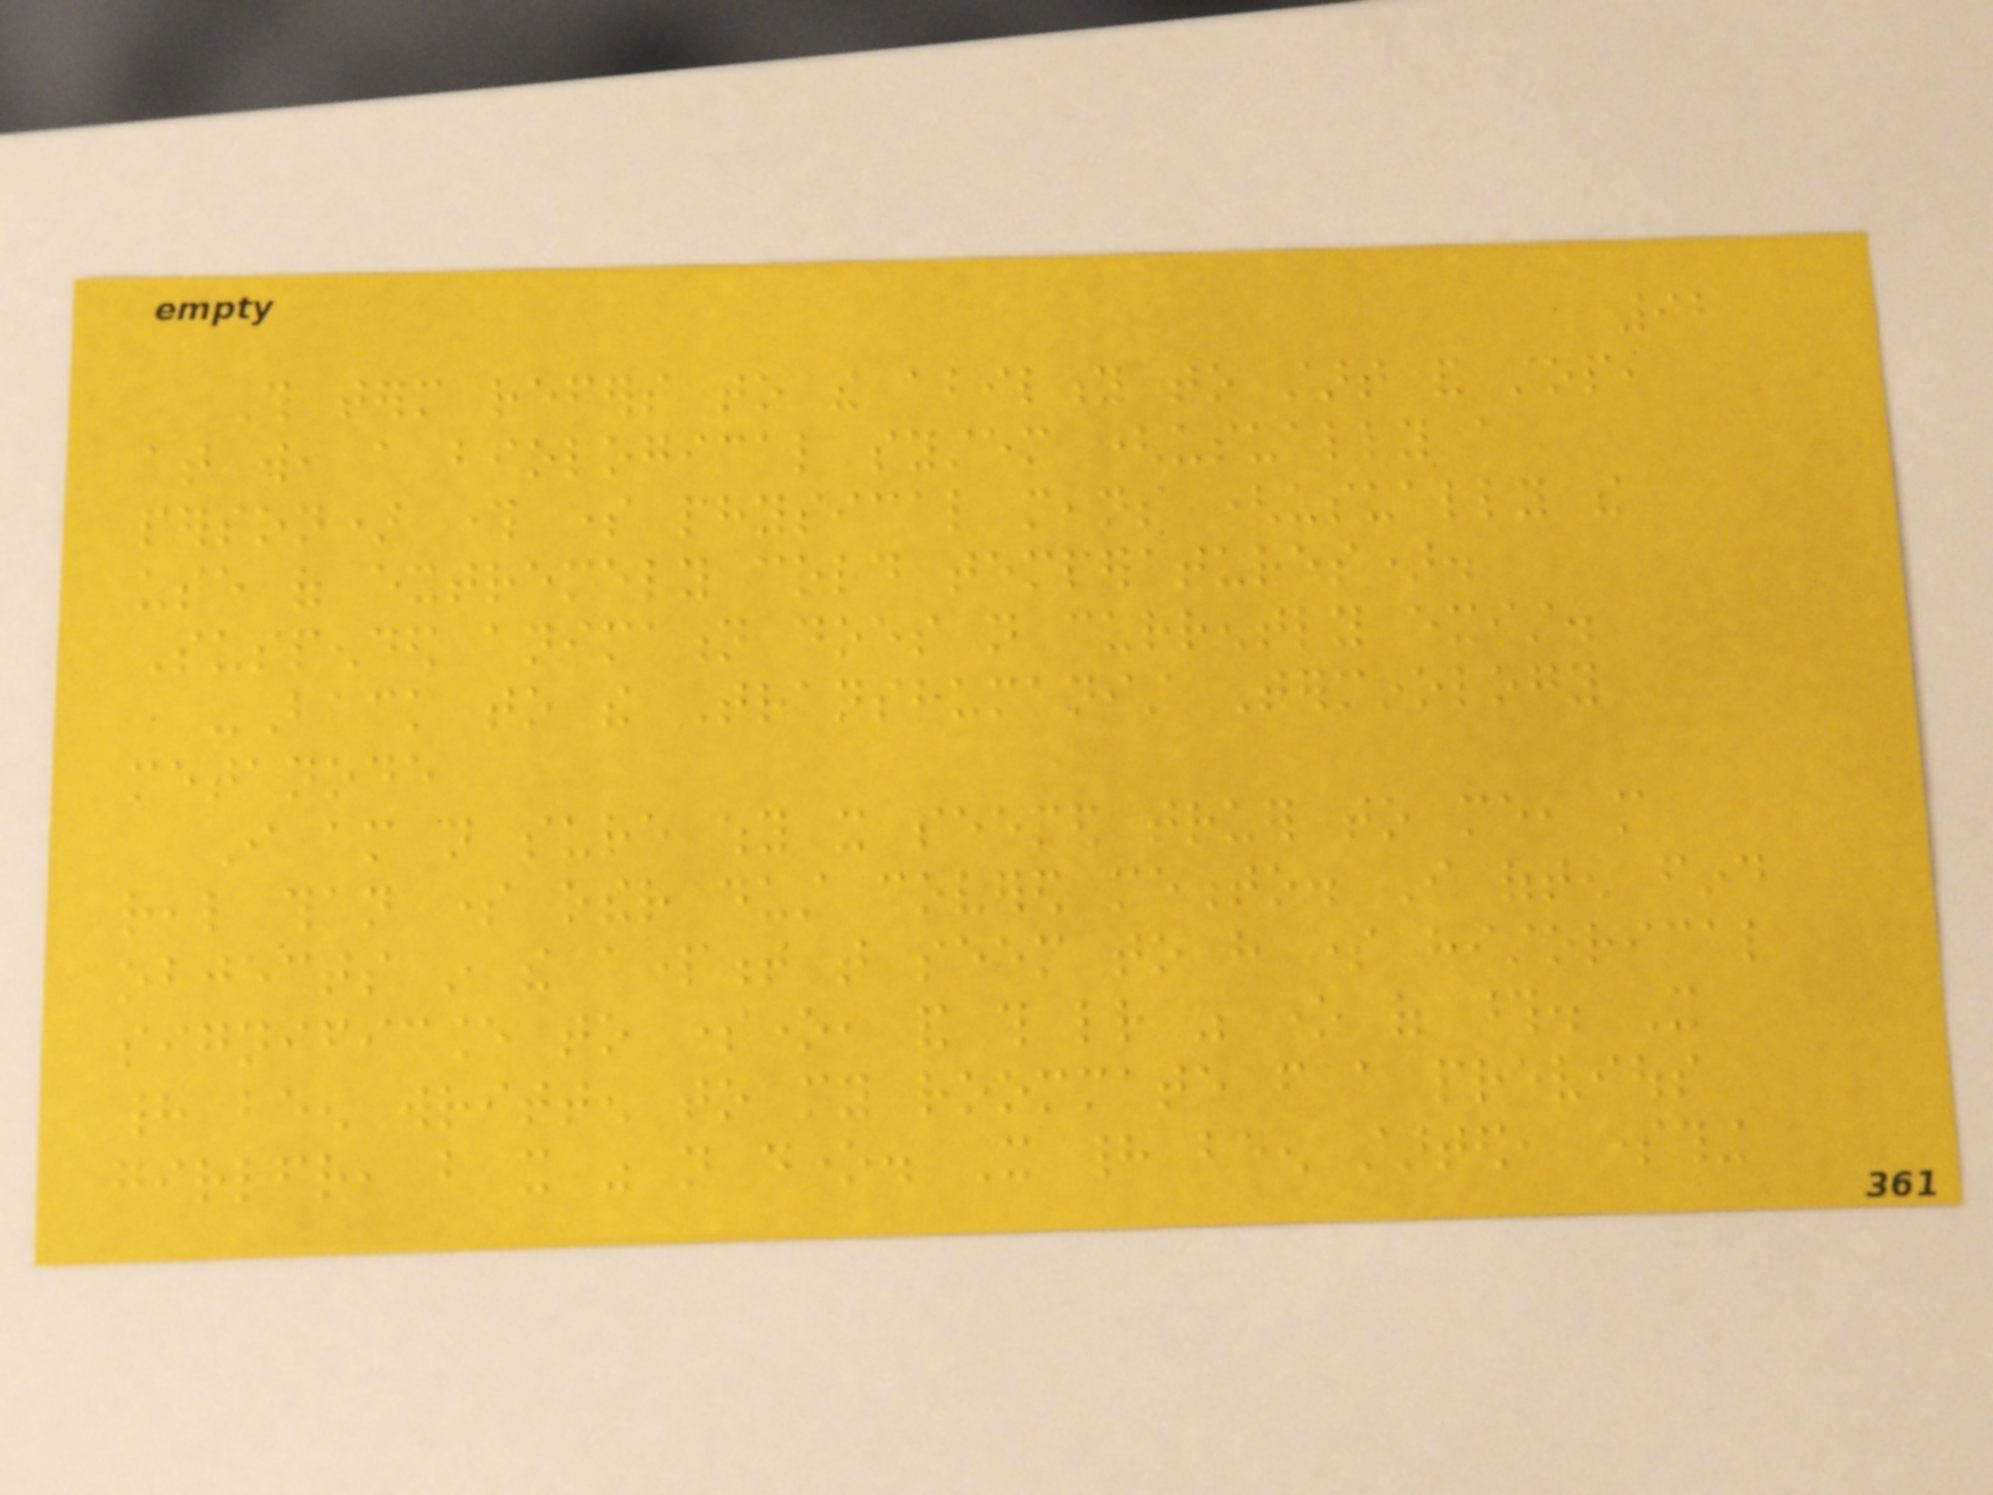92
This term refers to the ability to start and stop,
at will, a biological system (usually a
person) through some physical means (usually the
use of extremely cold temperatures).
Suspended animation does not currently exist.
-Back to the Transhumanist Terminology
metanode
I am not sure why it seemed truer to me, more
real than some other dust covered memento. I often find
objects in the apartment that seem to have some historical
significance to someone, and this letter was one of those. It
had been written to my roommate from a previous
girlfriend, but it was not done. It had been started, something
